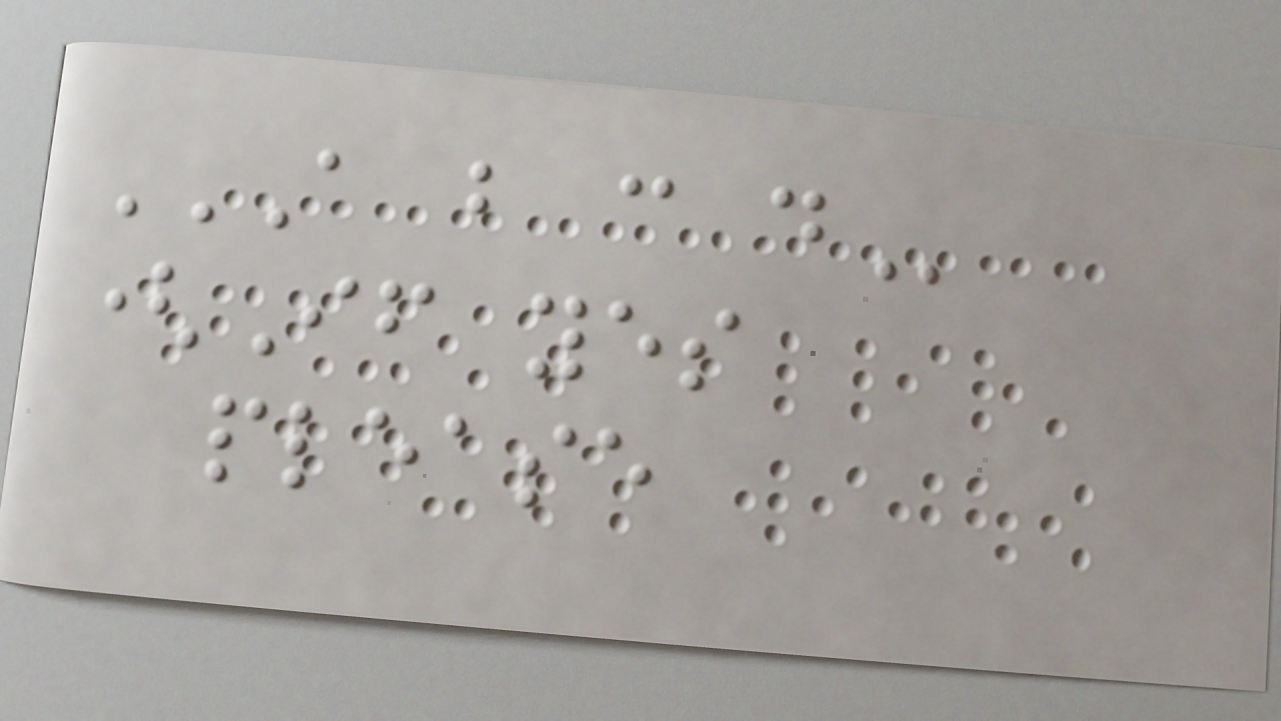A B C D
(If yes
please
